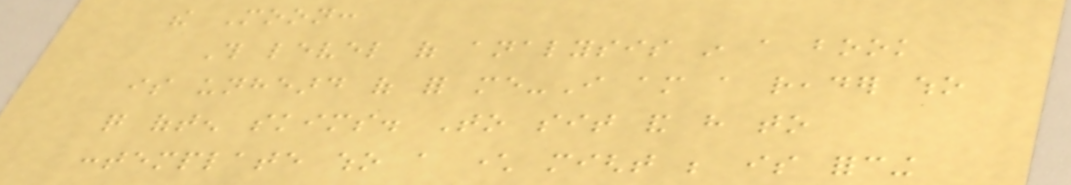the Moon:
This level of analysis in a book
is unheard of for me-I am a reader who
quite often skims. To sit and have to
contemplate who a character might be is forcing
